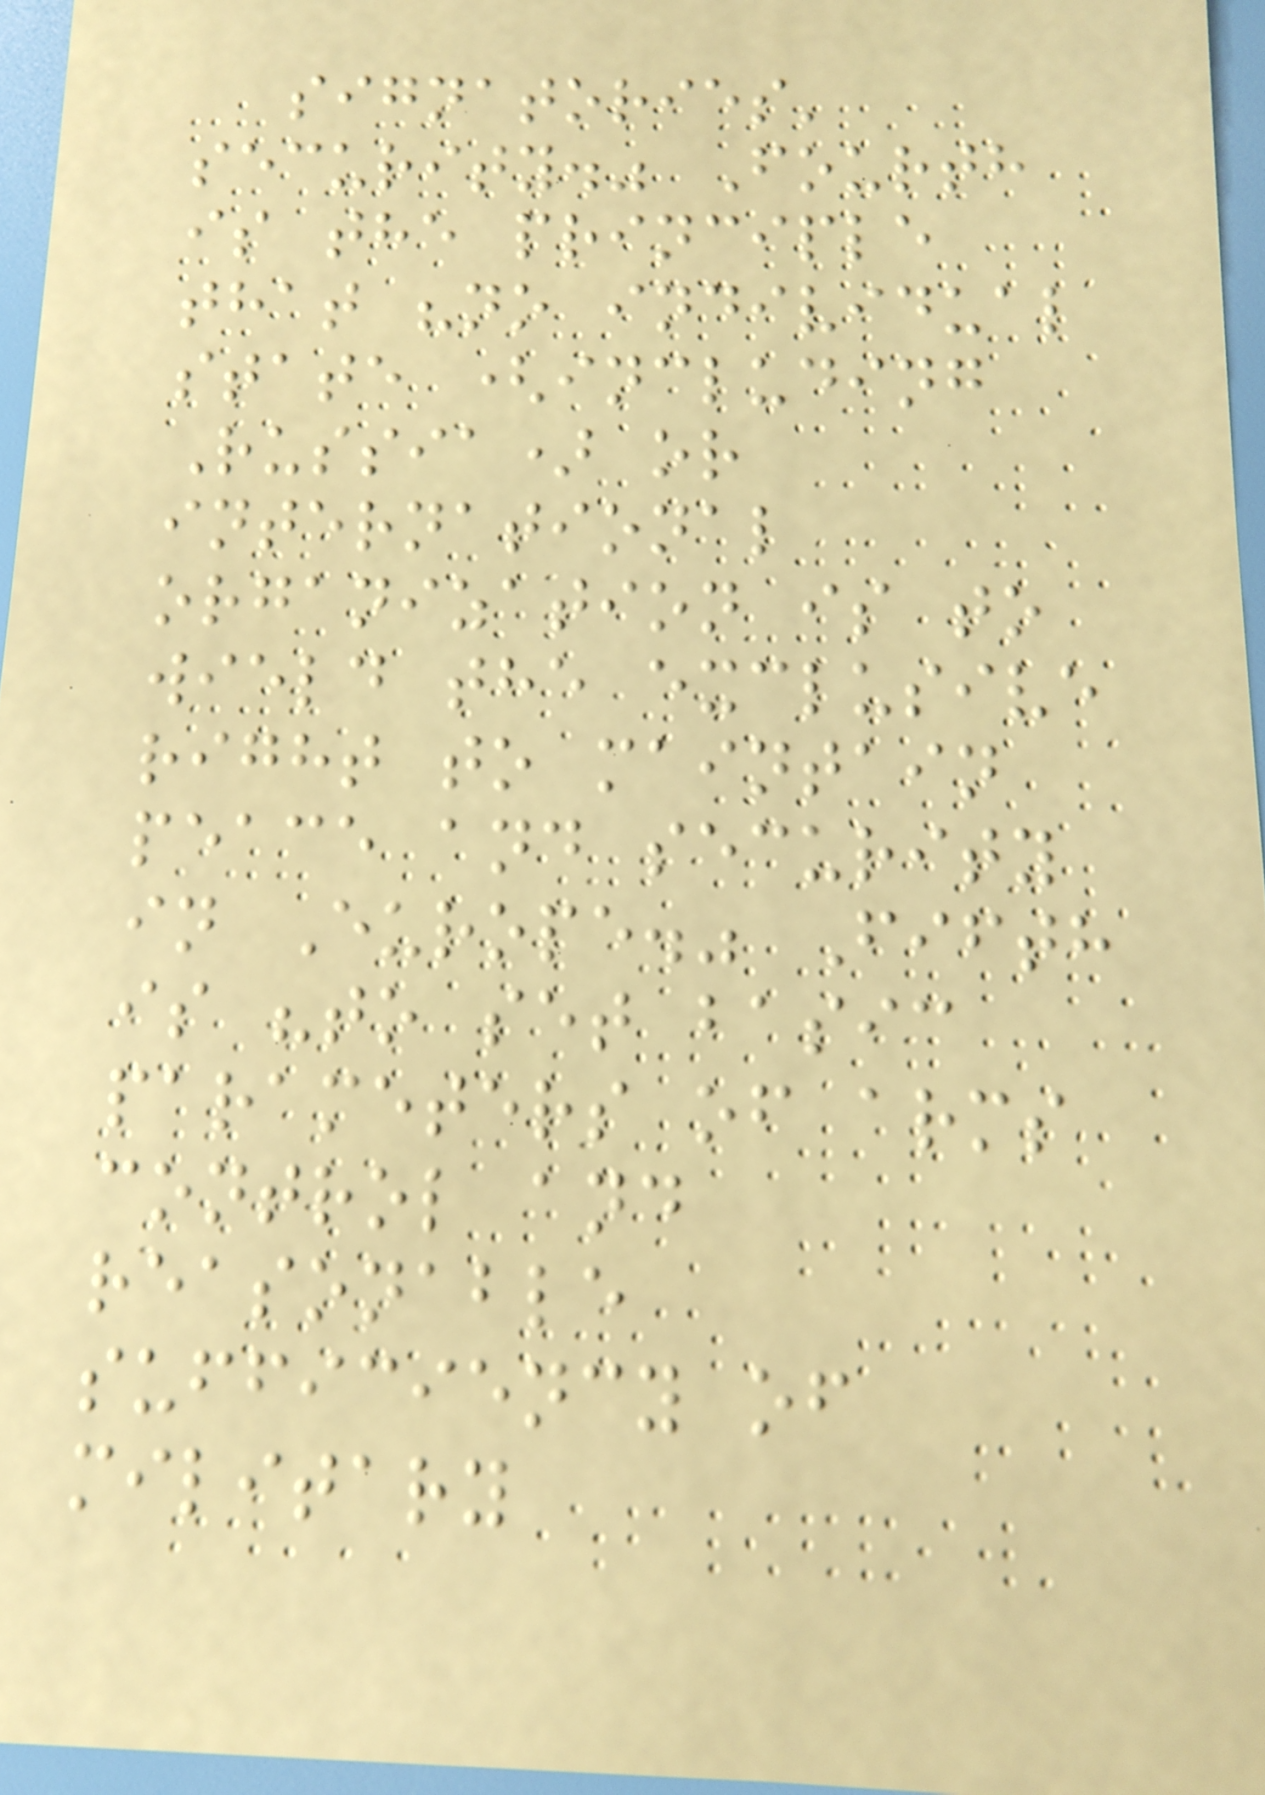signatories'
security." Fourth
is the principle
that "no individual
state (including
Russia) or
international
organization is to
wield the exclusive
right to maintain
peace and security
in Europe." Fifth
is "to set basic
parameters of arms
control and
reasonable
sufficiency of
military
